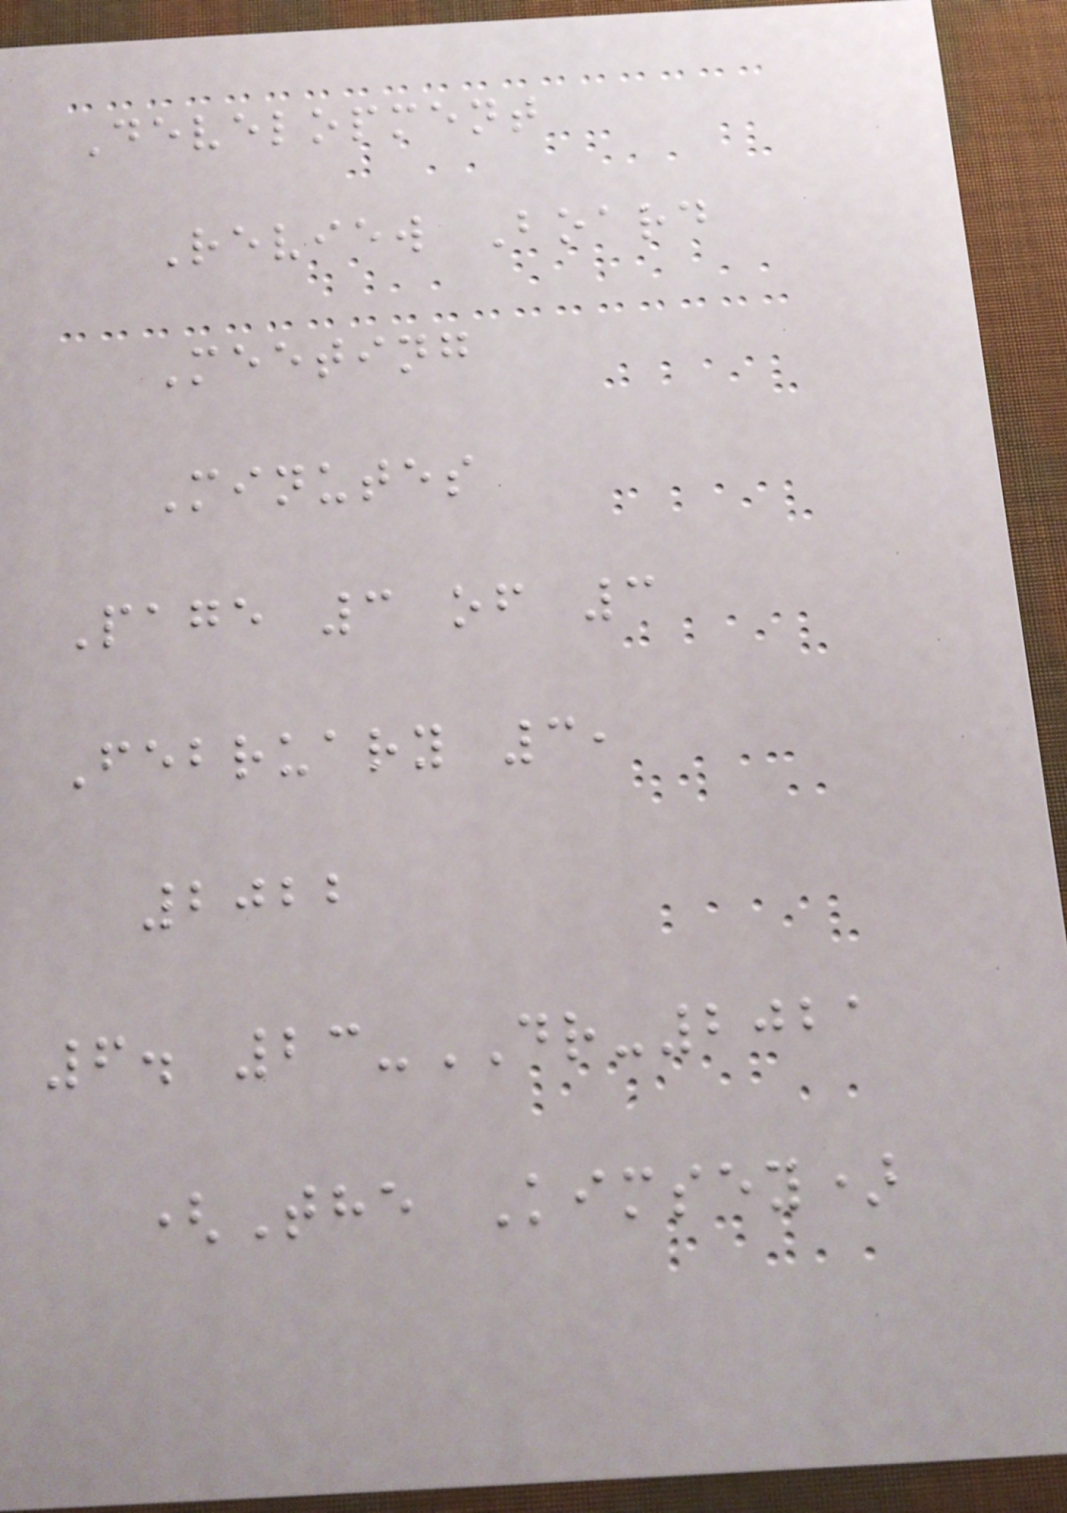Development
Review Board
Meeting
Minutes
Page 3 of 3
February 3,
2022
6. 23-DR-2021
(The Kimsey)
